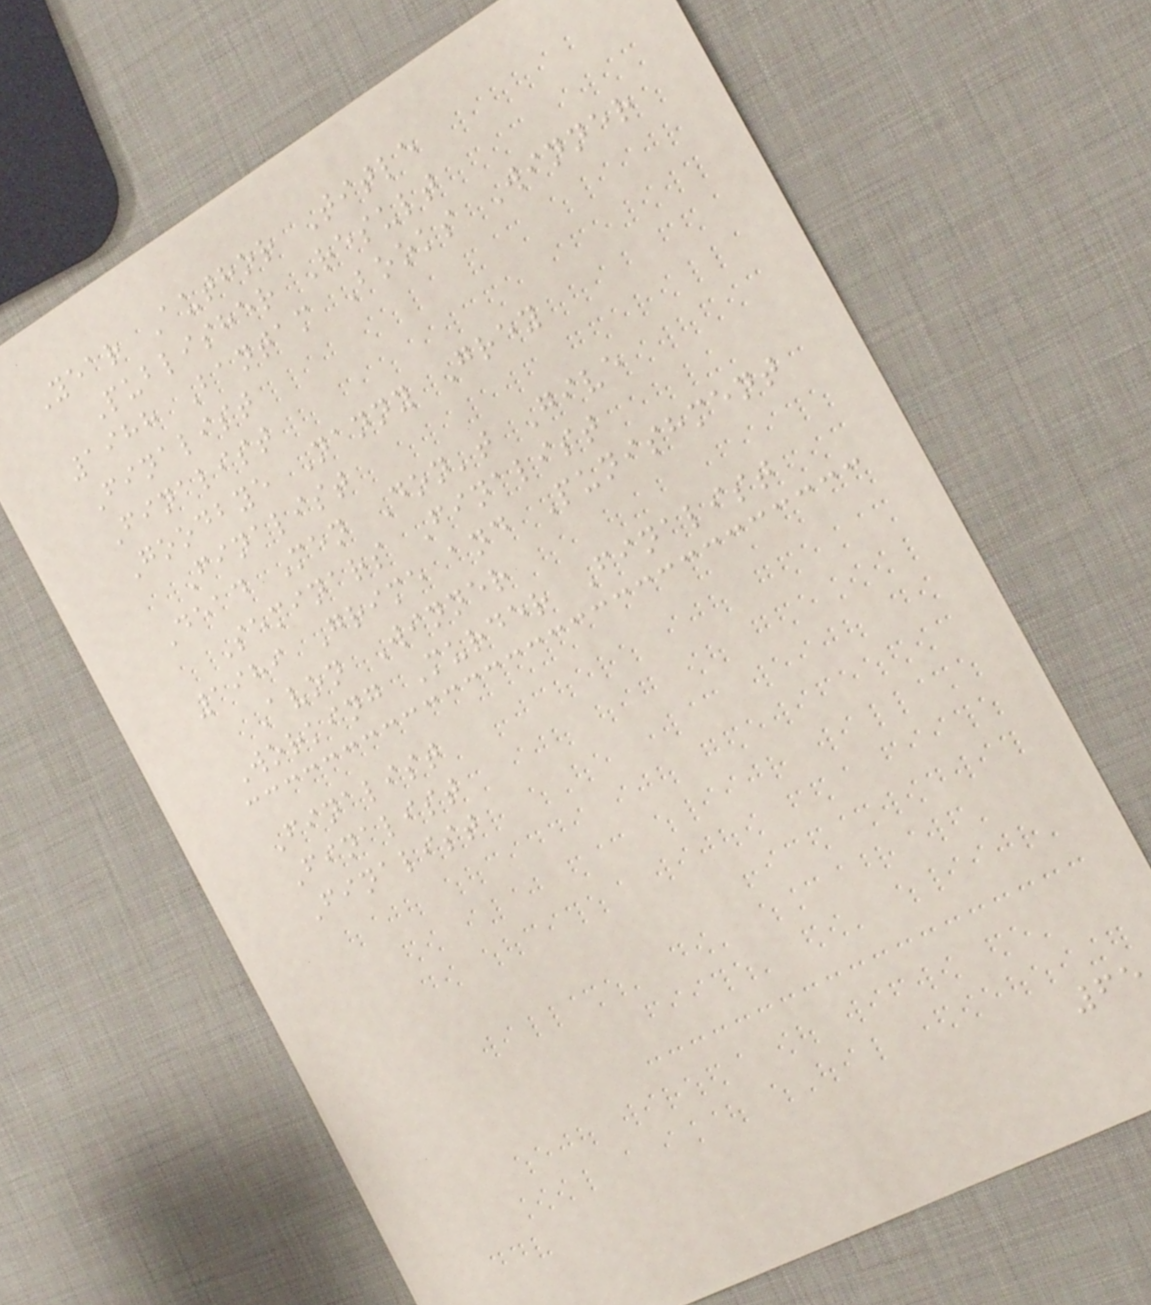Year Author Title
Publisher Result
1988 Bantam Books Winner
Finalist
Finalist
Goodbye Nanny Grey
Finalist
Dead Men Don't Give
Seminars Finalist
1989 Grime and Punishment
Avon Winner
Working Murder Finalist
Finalist
Finalist
Finalist
65
